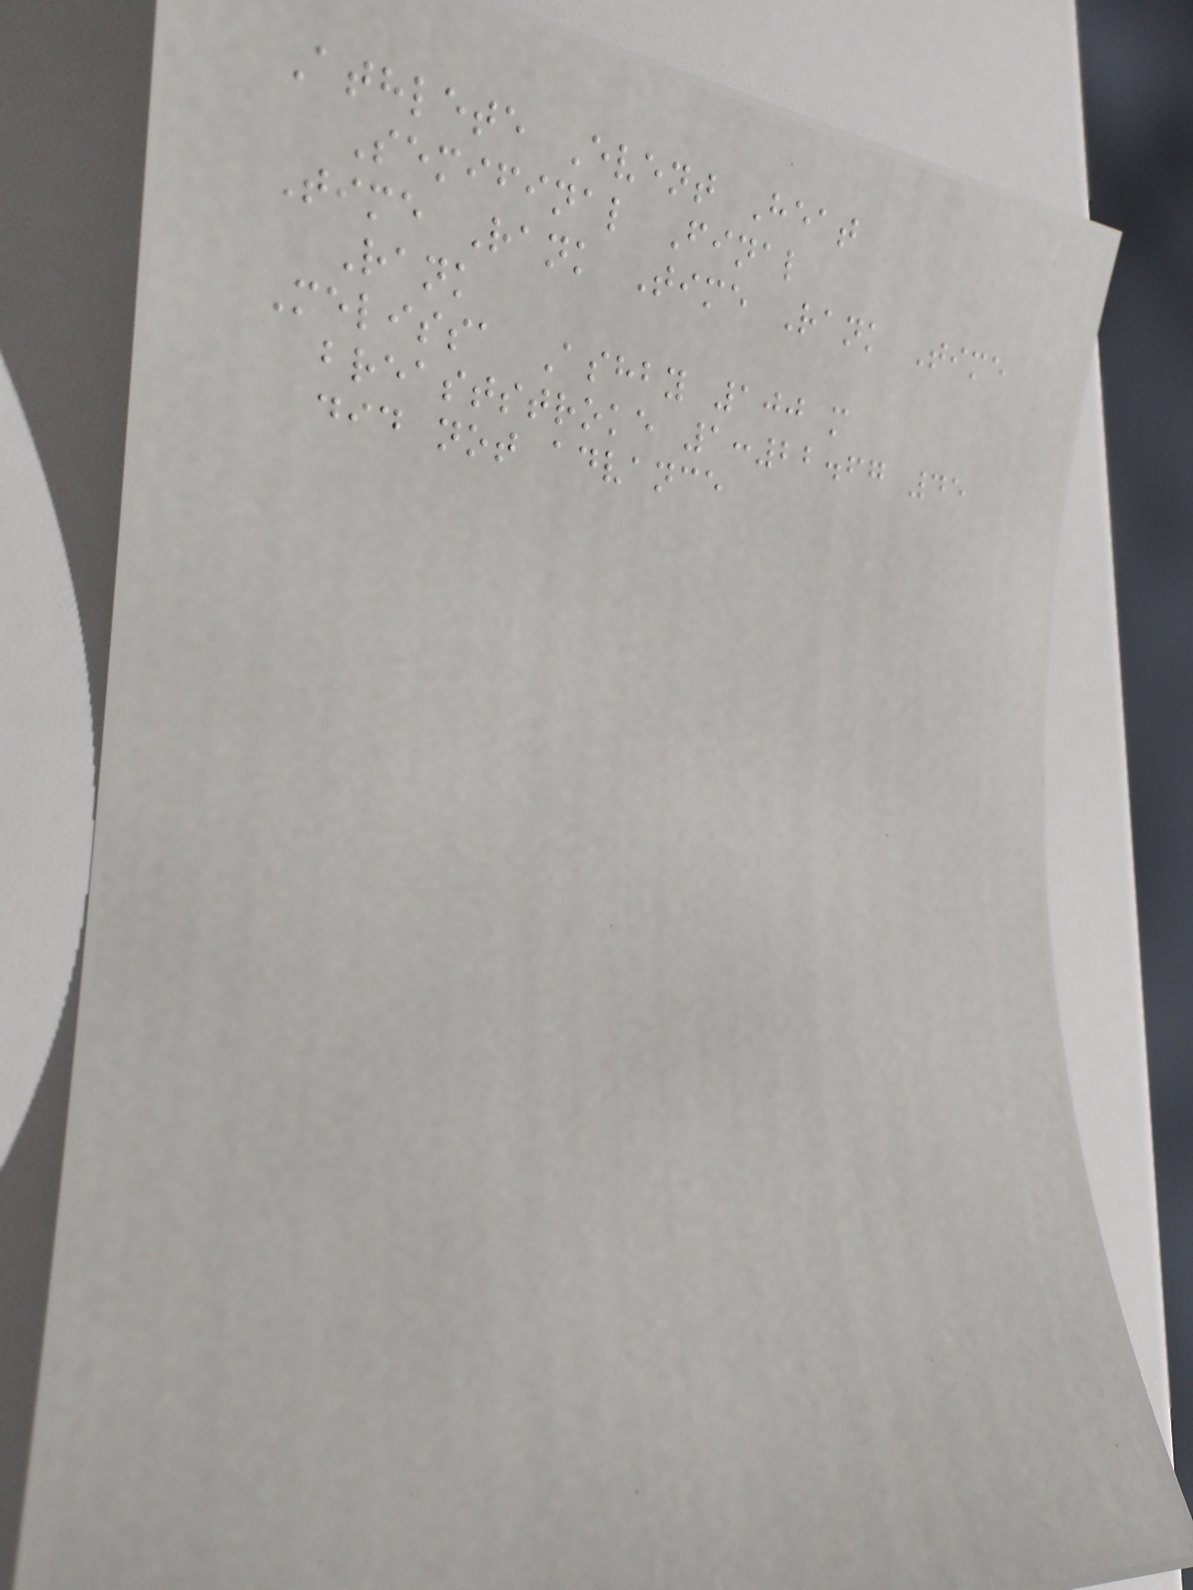Athlete Event Heat
Semifinal Final
Time Rank Time Rank Time
Rank
Melissa Ashby 100 m
breaststroke 1:22.67 45
did not advance
